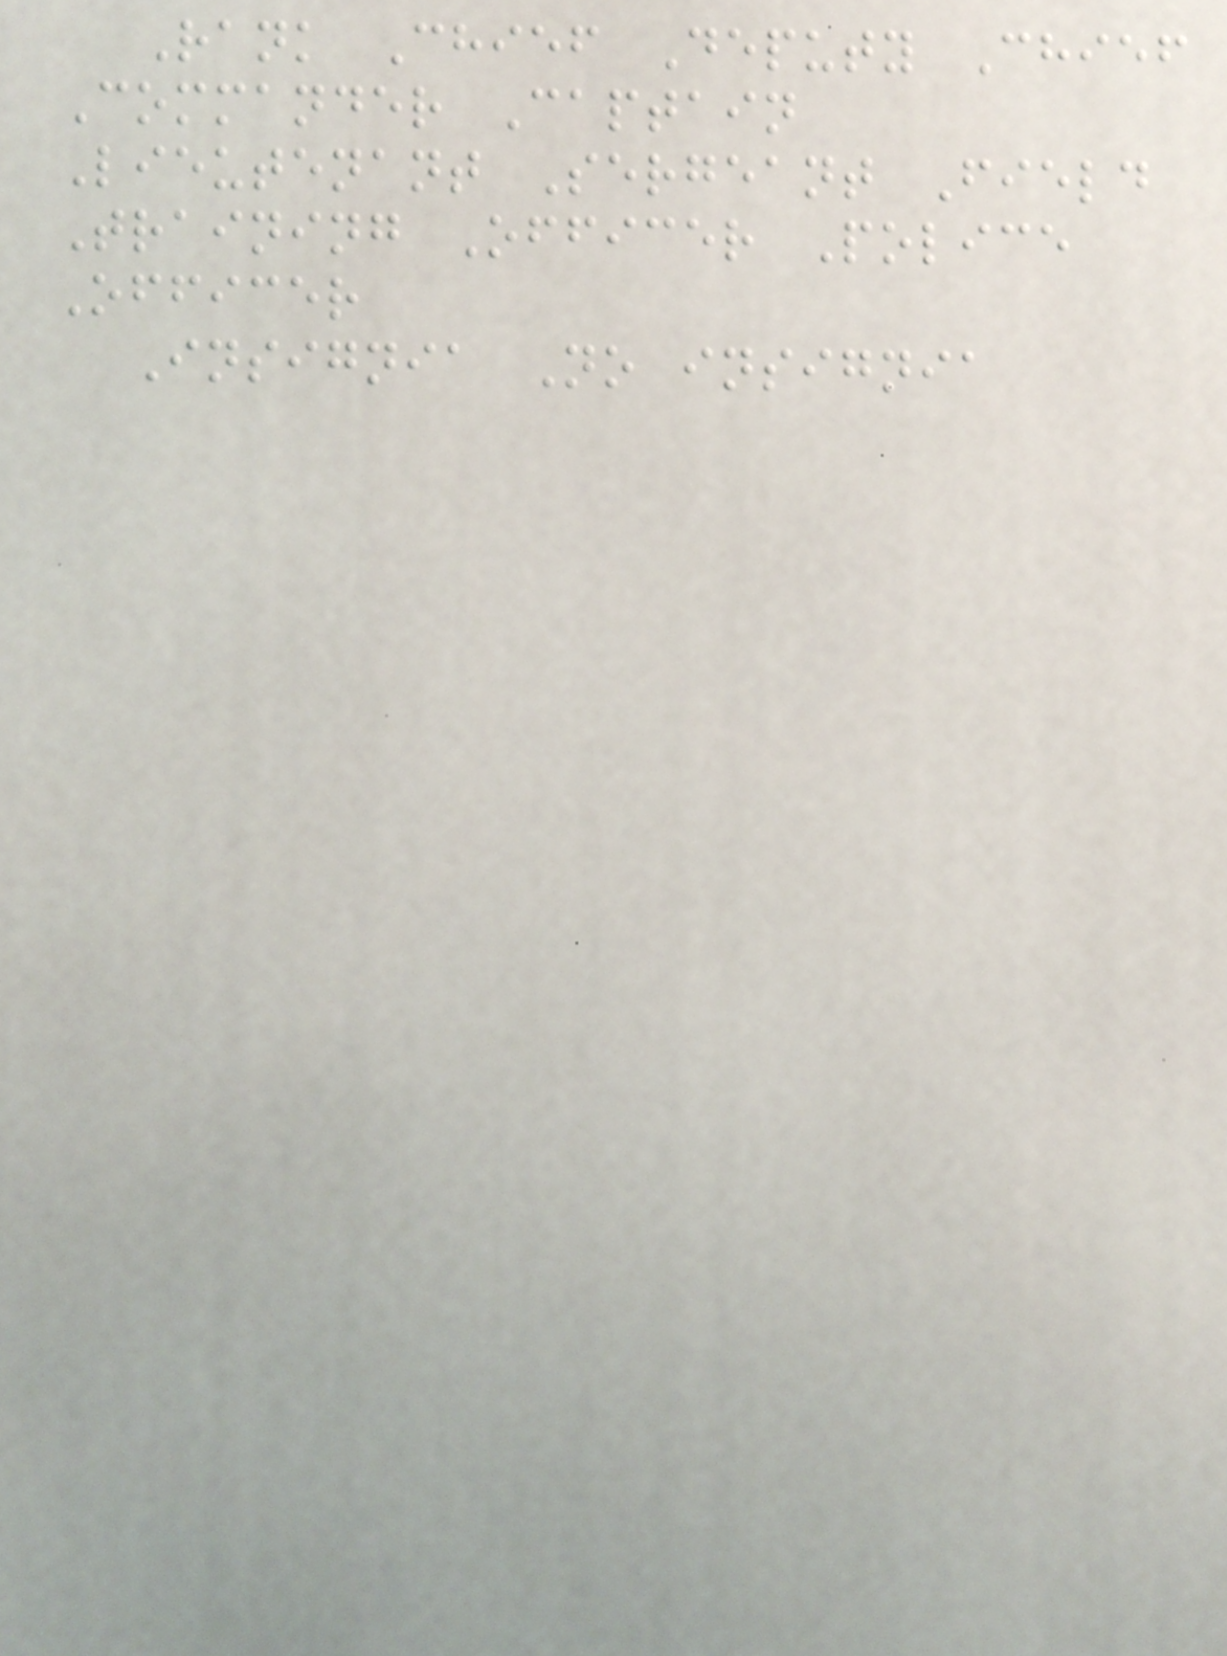Rank Chief Deputy Chief
Commander Captain
Lieutenant Sergeant Field
Training Officer Police
Officer
Insignia No insignia
